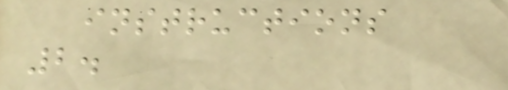instructions
2.
